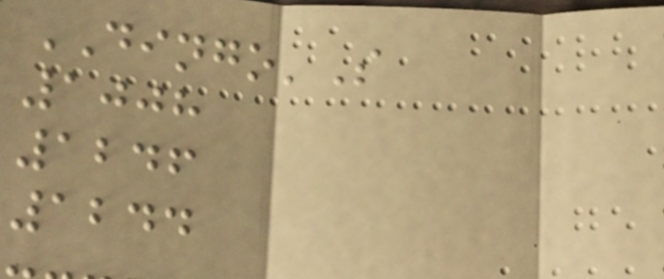DINGO'S
1008
1246
1244
